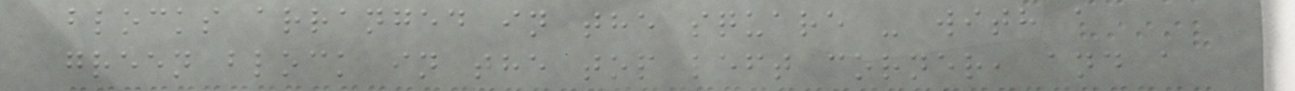blocks arranged in the square - with a
green block in the top left corner, and a
